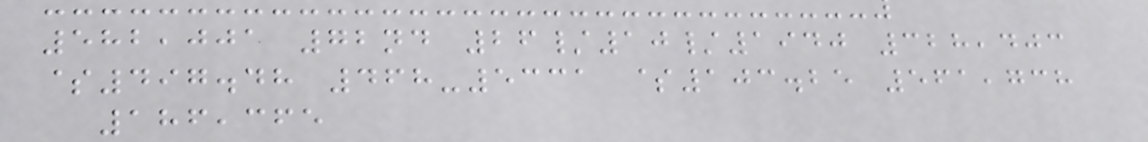582,001 72nd 26/10/1940 328,403
$497.48 468-5331 $103.25 561,738
186,365
